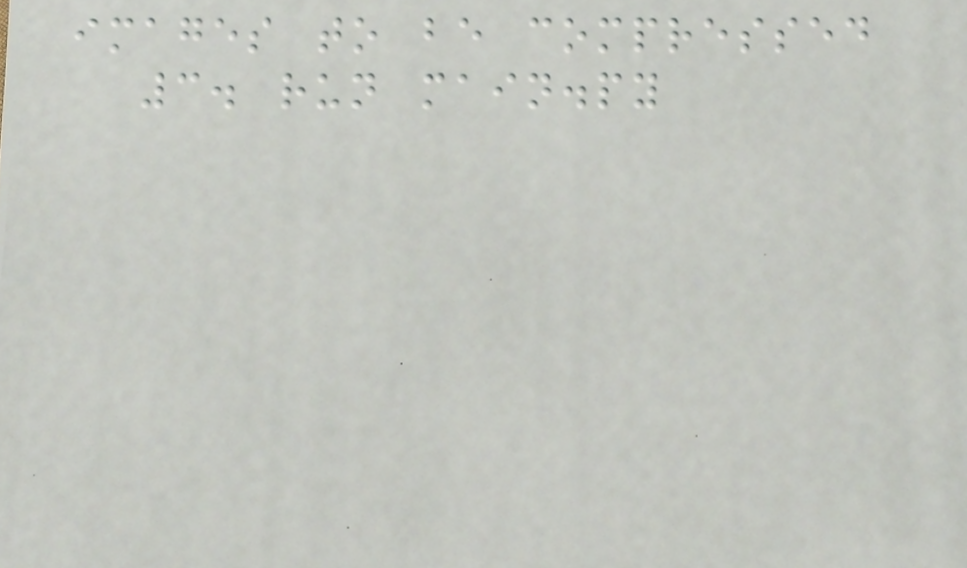images to be compressed
3. run main.py
